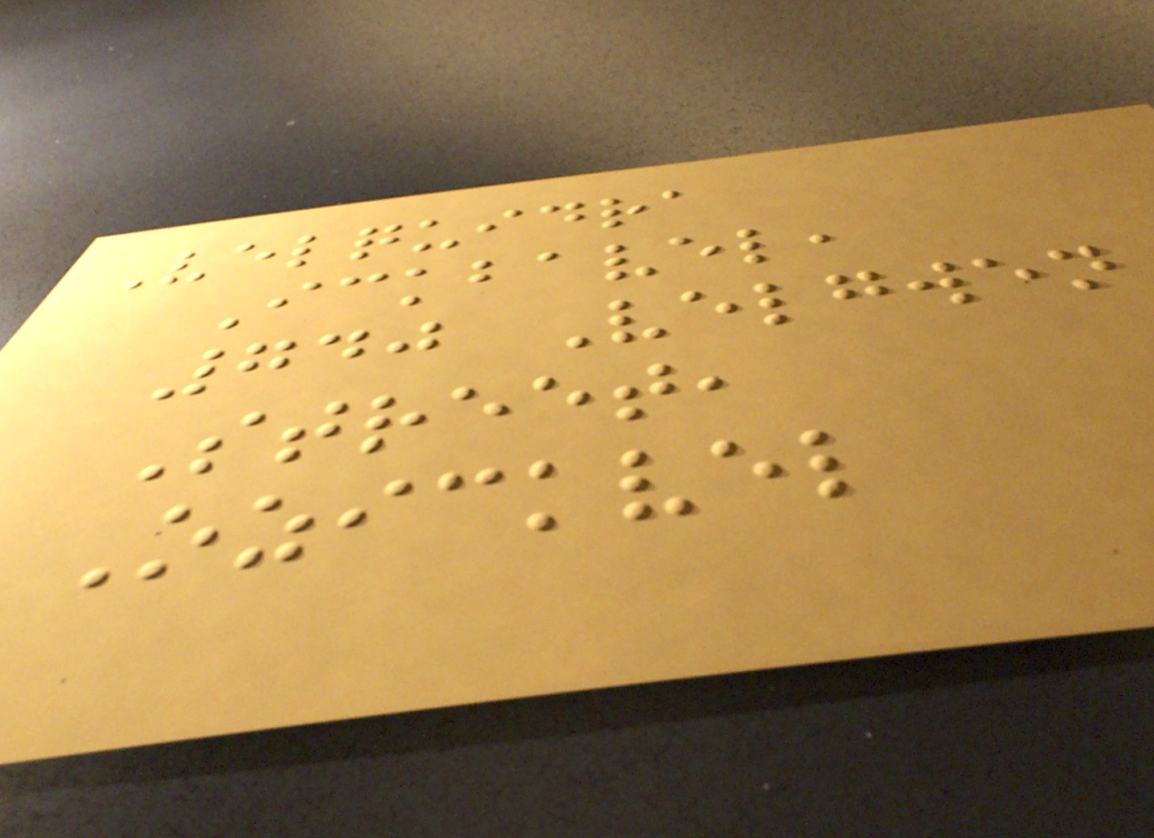Velquidra
Ickbavel,
740 Velgwen
Street,
Ozickvel
